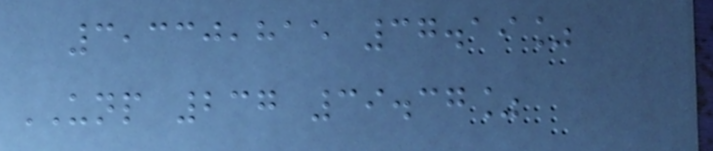3,330,815 37.19%
UNP 237 39.37%
